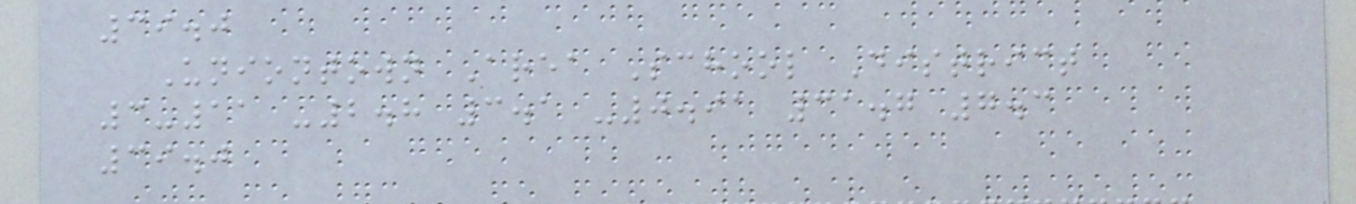39.0
Uniontown Area School District
3-11 -2.8 3.1 -0.91 31.7 7.3
39.0
